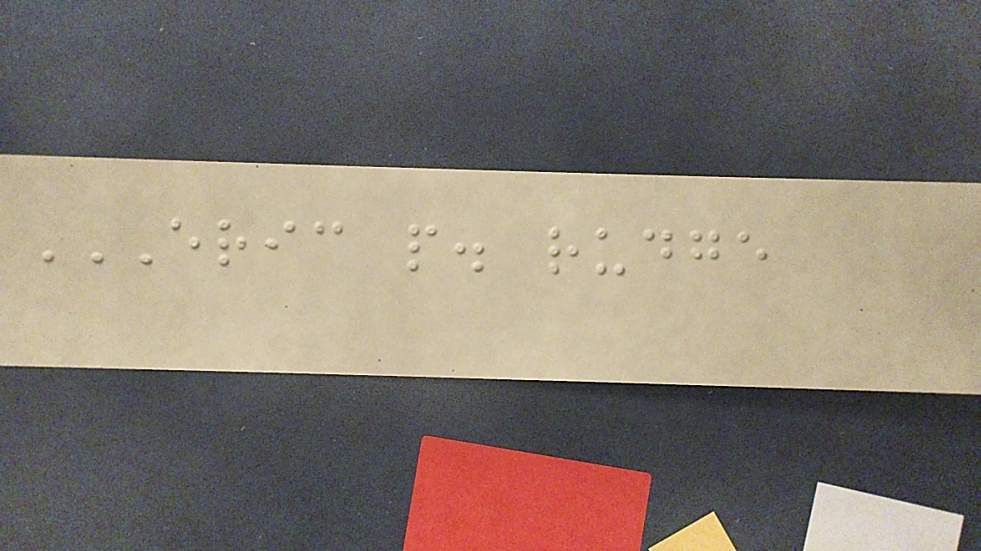ERIC P. RUDGE
